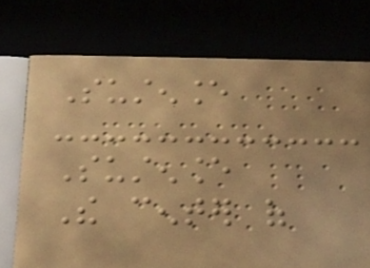Sustenance
Sustenance
The center of
